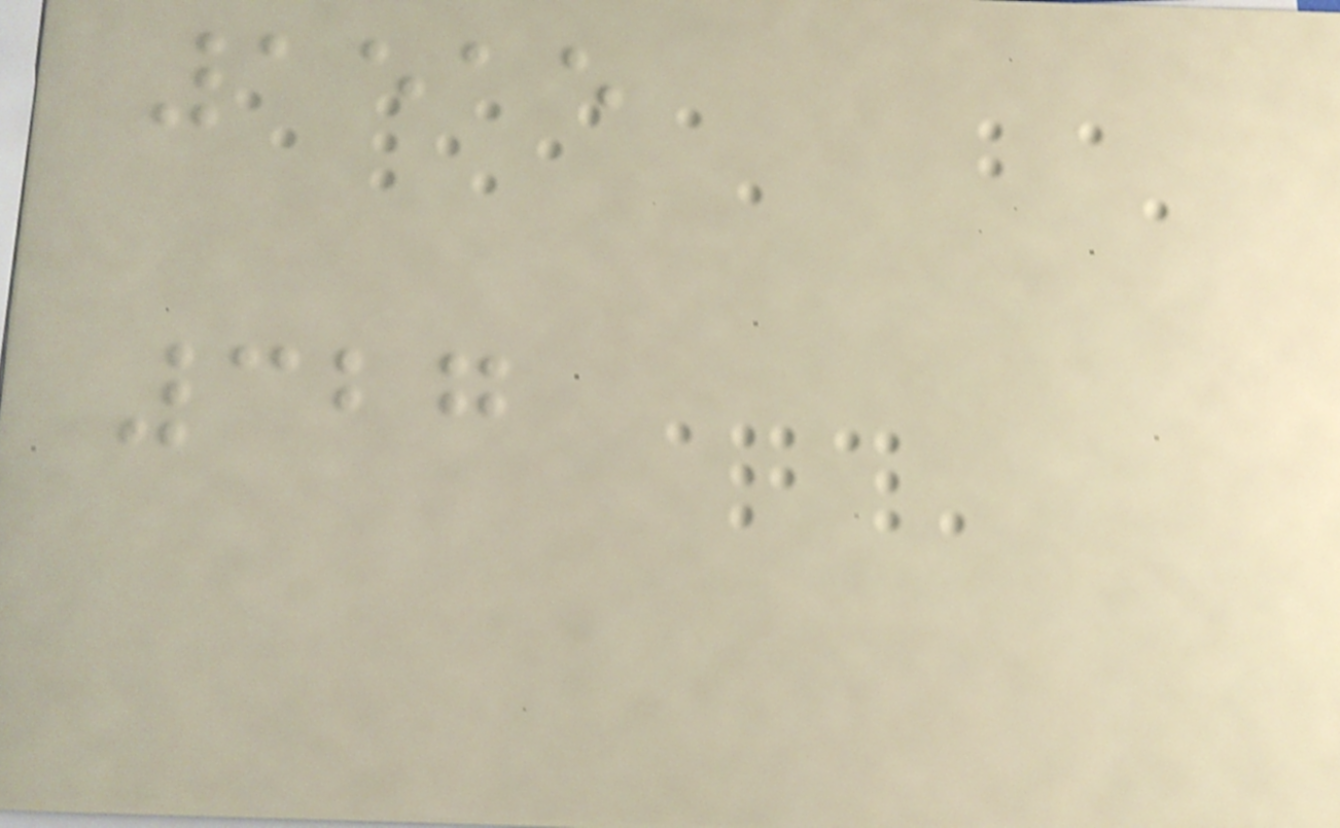1515
327
